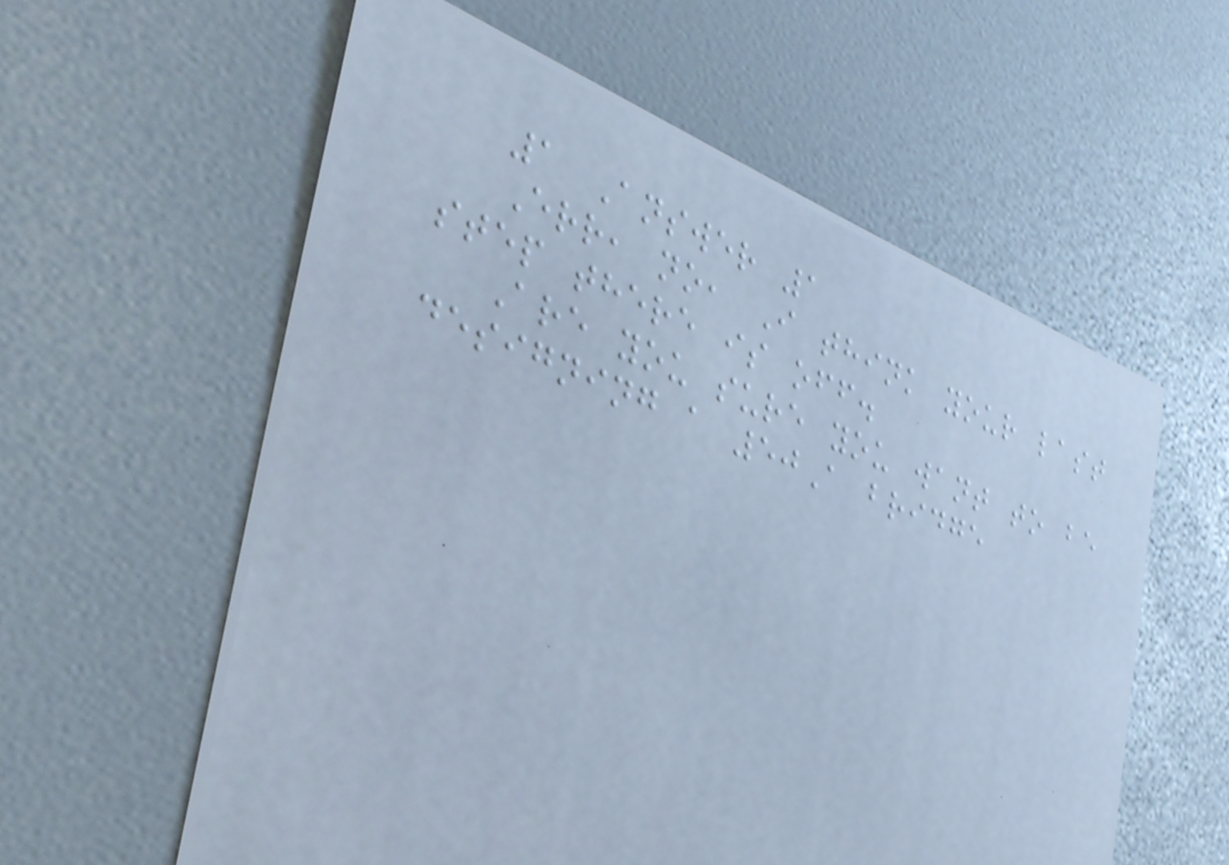1 Answer 1
Err, no, I think your last
step there is off.
Are you sure you want to be
designing a 50A bridge
